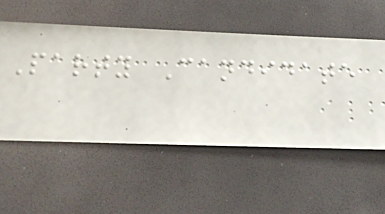Party Candidate
